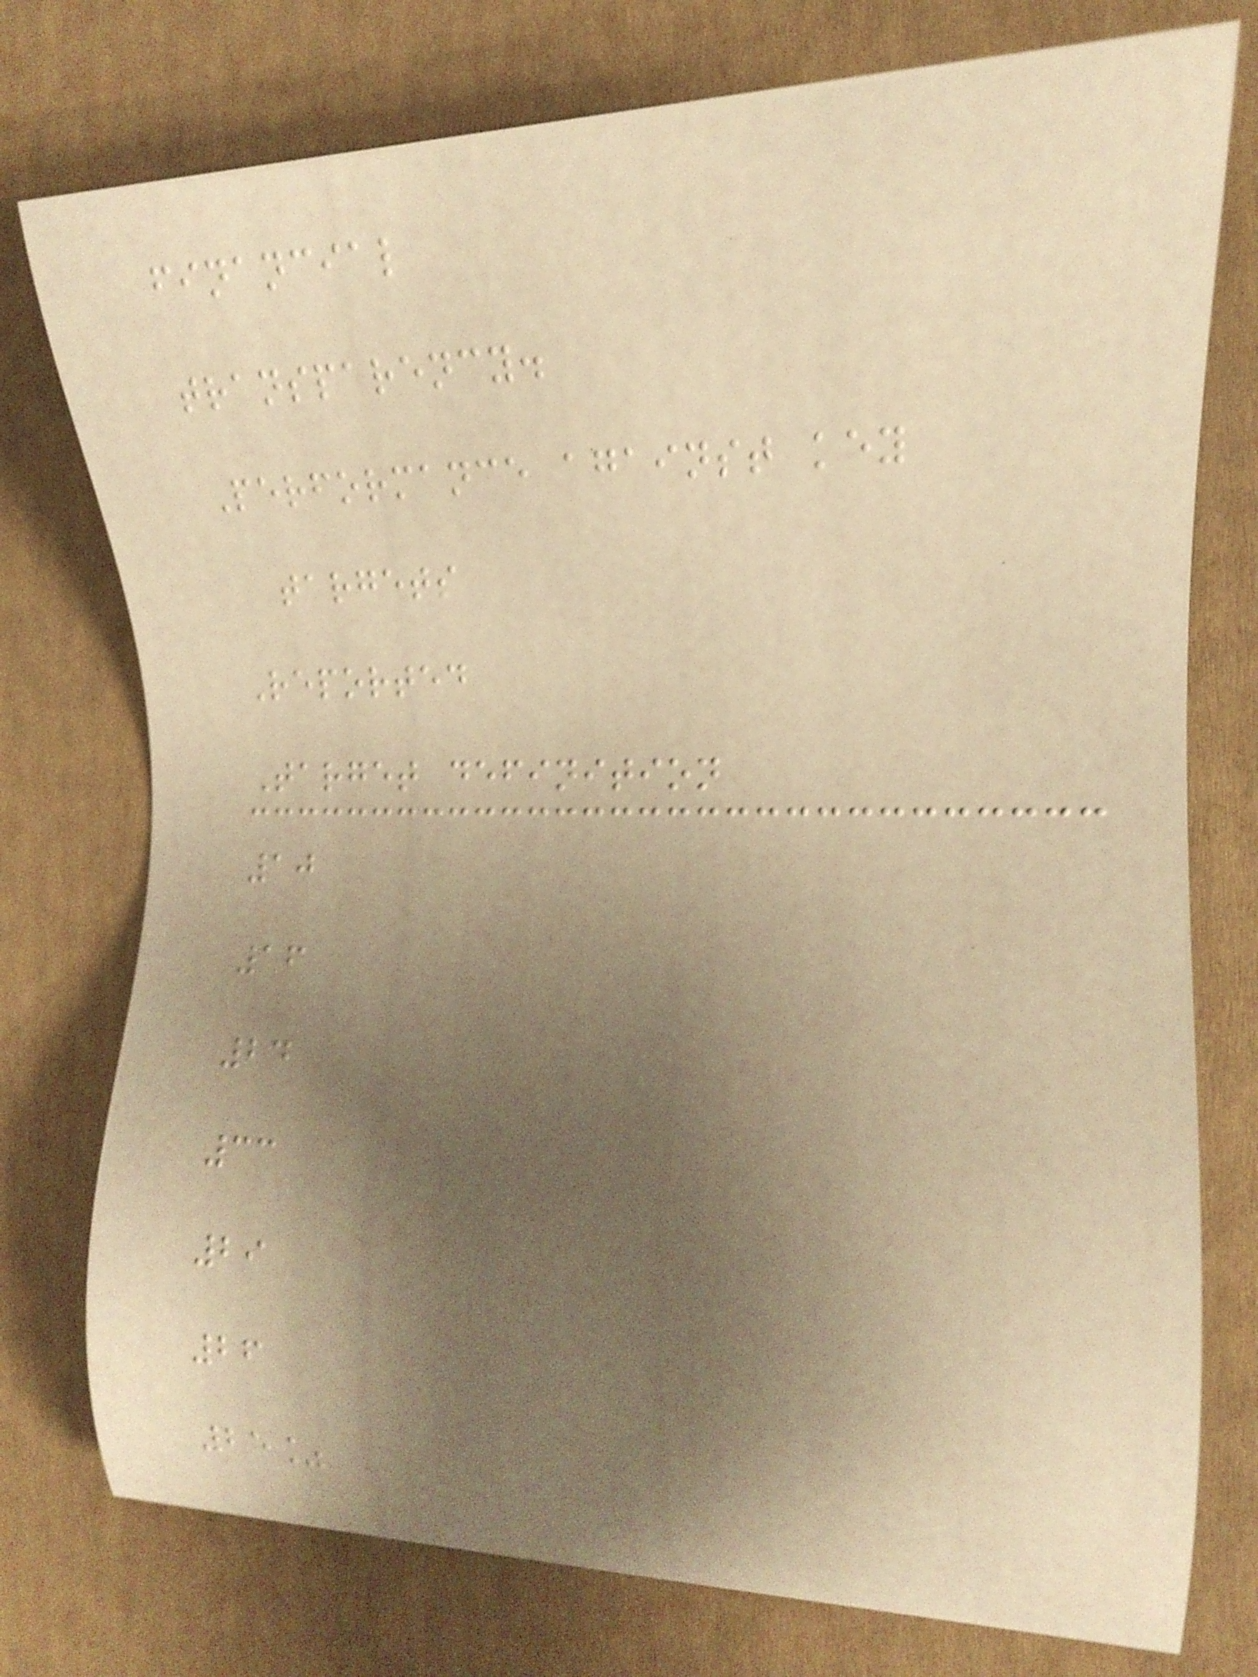financial
transparency.
Performance against key
targets
Reported
Target definition
10
16
24
33
29
26
25%
